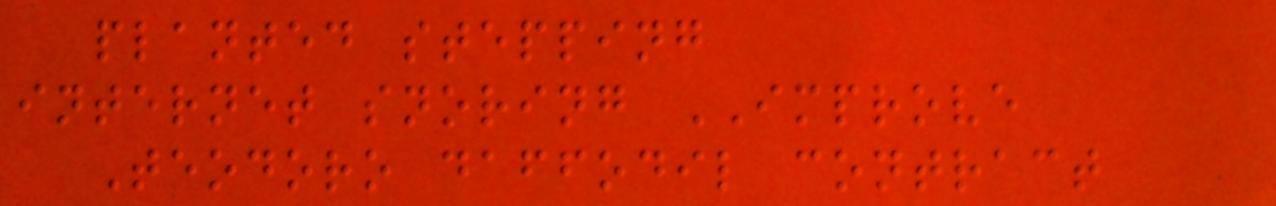planted stepping
internet snoring IMPROVE
Teodoro daffodil contract
